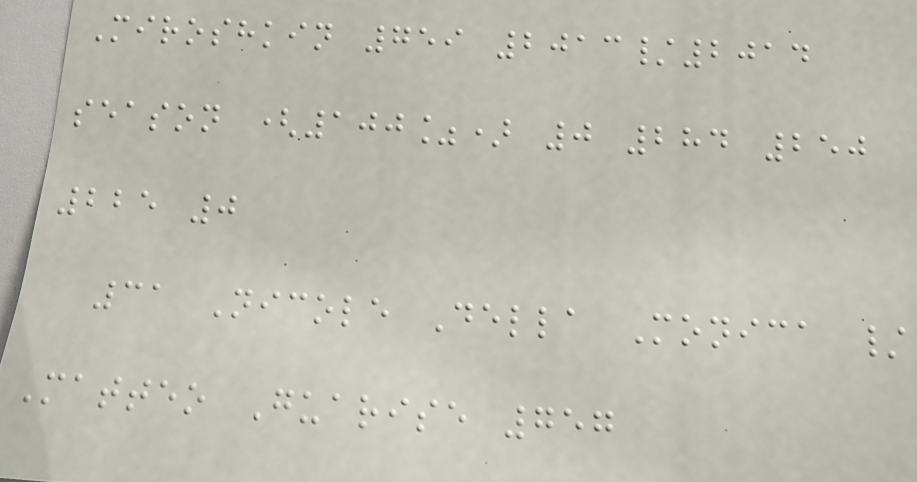Miroshkin 759 2013/2014
season (100%) 0 284 250
225 0
31 Nicole Della Monica /
Matteo Guarise 757
